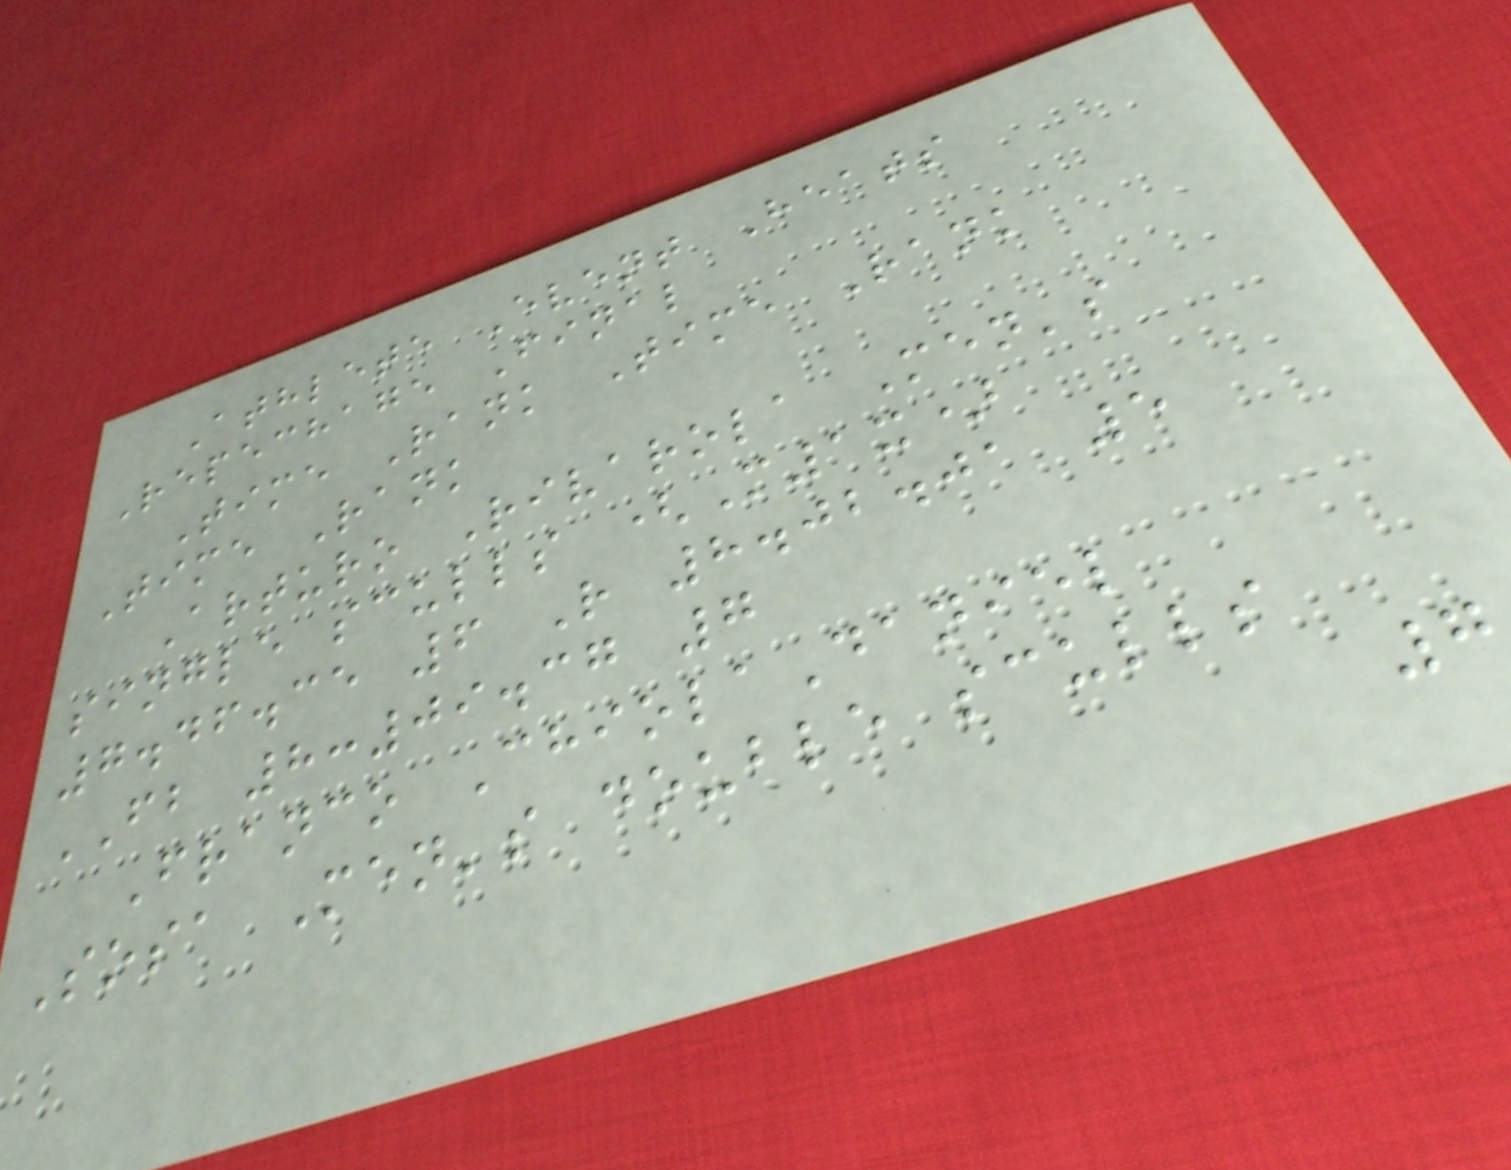Athlete Event Heats
Repechage Final
Time Rank Time Rank
Time Rank
Arturo Rivarola Men's
single sculls (M1x)
7.46.35 6 R 8.02.01 5
FB 8:09.37 7
Franco ChiolaDaniel
Sosa Men's double sculls
7
